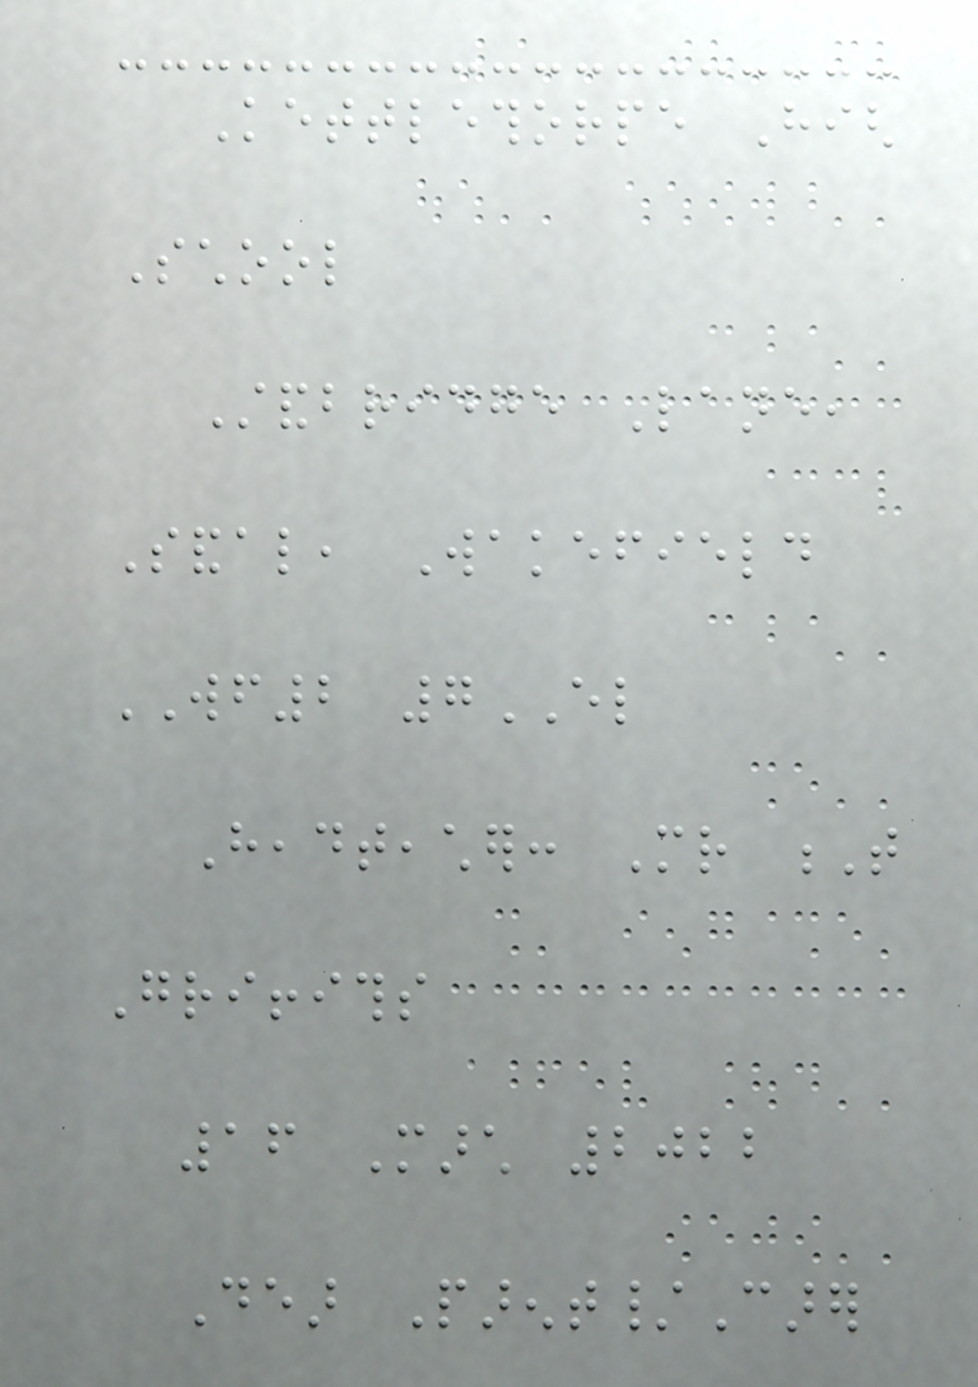Kettlethorpe High
School
Standbridge Lane,
Sandal, Wakefield
WF2 7EL
Headteacher: Mr T
Griffiths
16 March 2022
Dear Parent/Carer
